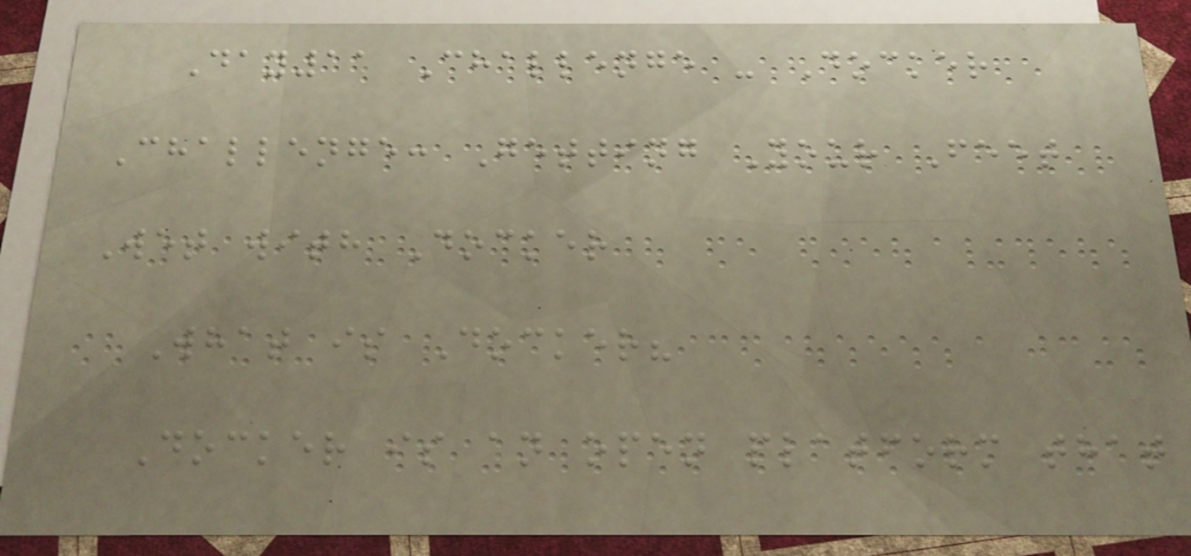Day11 Challenge - Docker
Challenge: Getting Your Feet
Wet with Docker
What is Docker?
Docker is an open platform that
